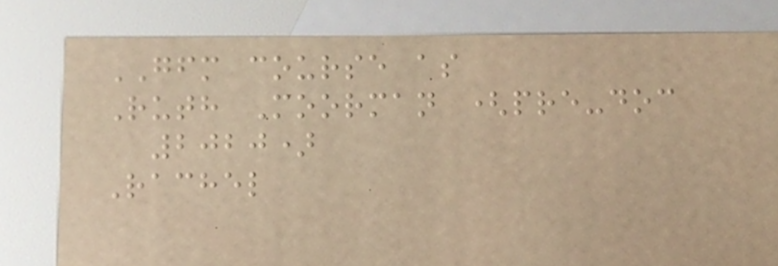GFM course as
Ruth Moorman (pre-doc
2020)
Rachel
